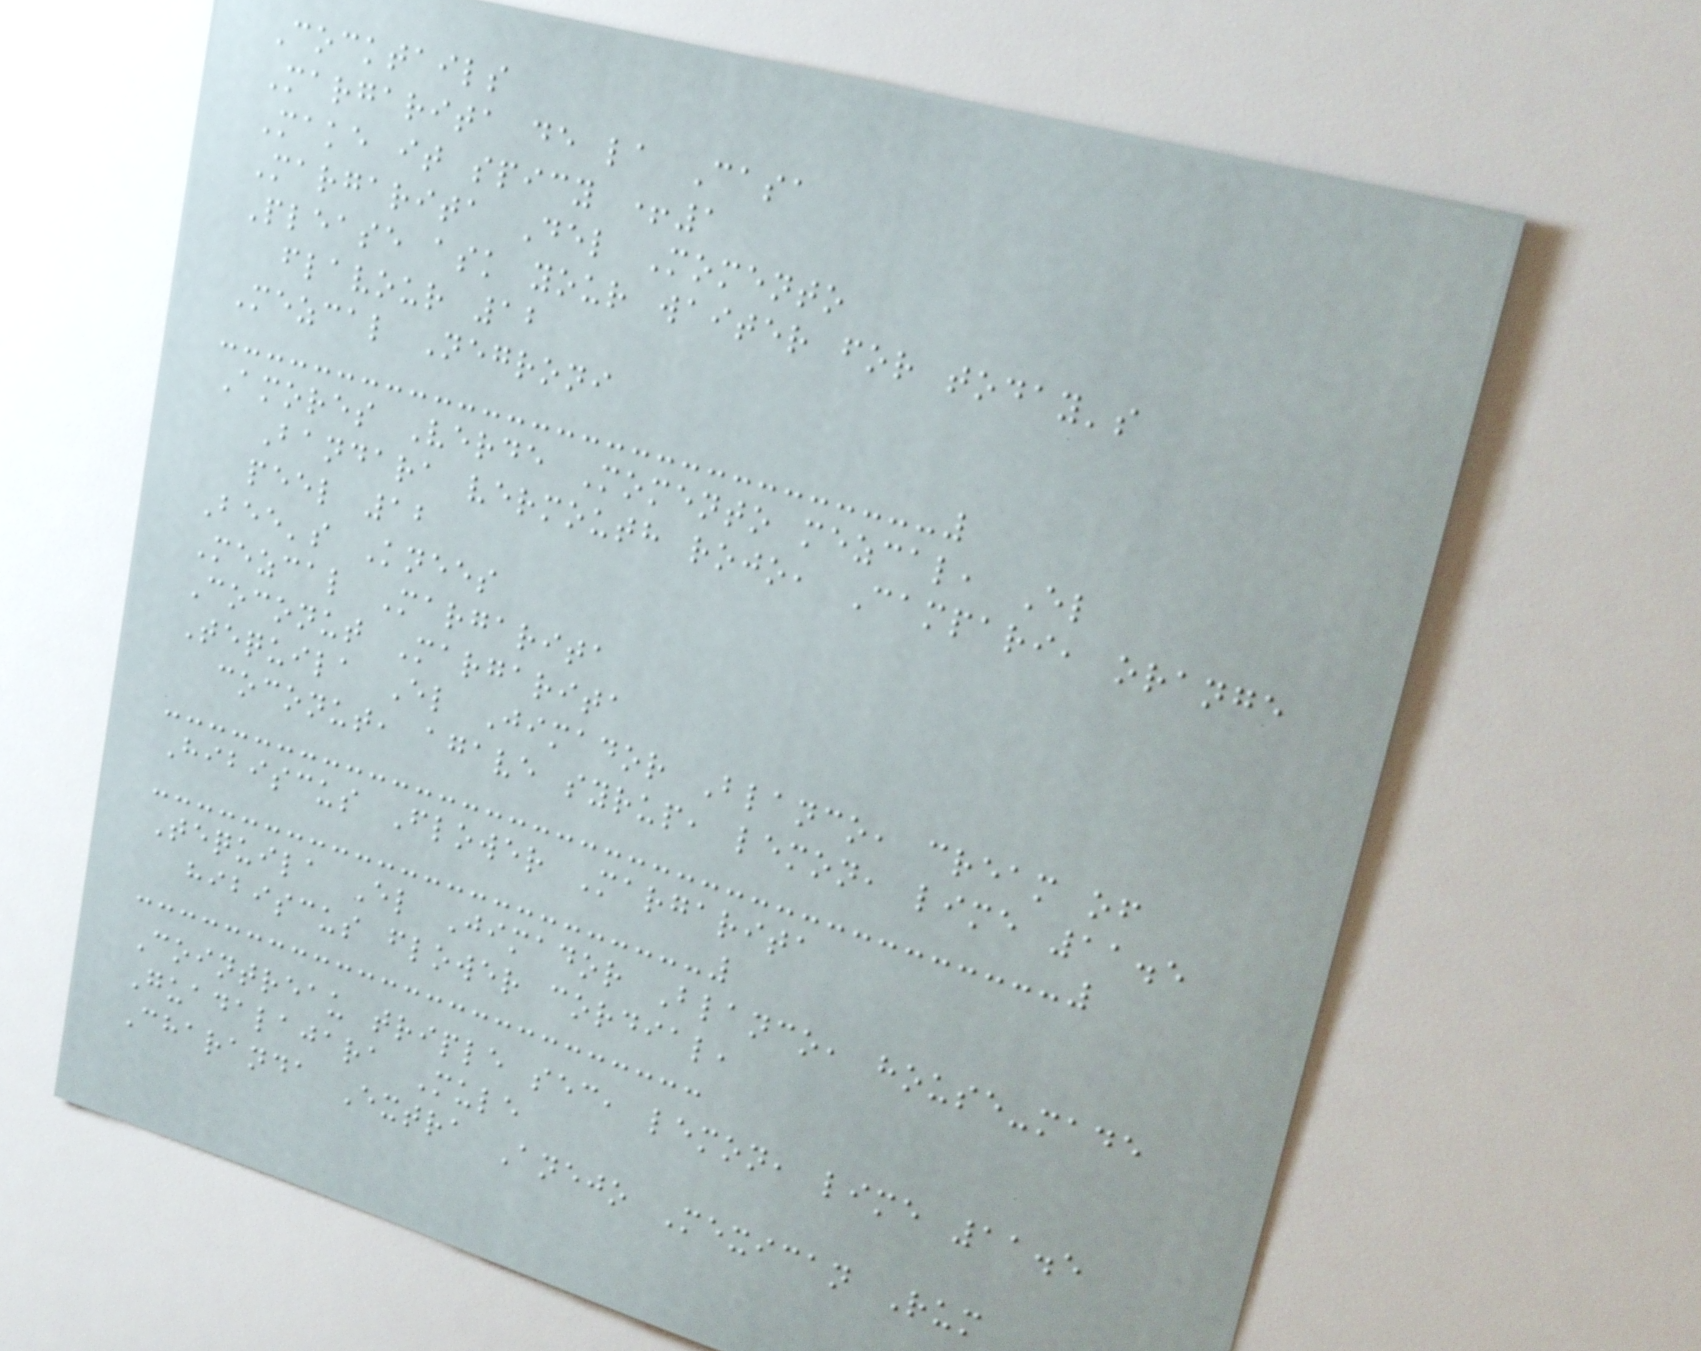Cocktails
Margarita de la Casa
Make it spicy +1
Margarita Del Momento
Please ask your waiter for today's
flavour 12
Mezcal Negroni
Amores Verde Momento mezcal, El
Bandara vermouth rojo, Campari, orange
peel 12
Bee's Knees
Mezcal Margarita
Coconut Margarita
Tequila El Jimador Blanco, cream of
coconut, agave syrup, lemon, lime 11.5
Hibiscus Flower Margarita
Tequila El Jimador Blanco, house-made
hibiscus flower cordial,
Cointreau triple sec, lemon, lime 11.5
Guadalajara Mule
Charanda Extra Anejo Mexican Rum
